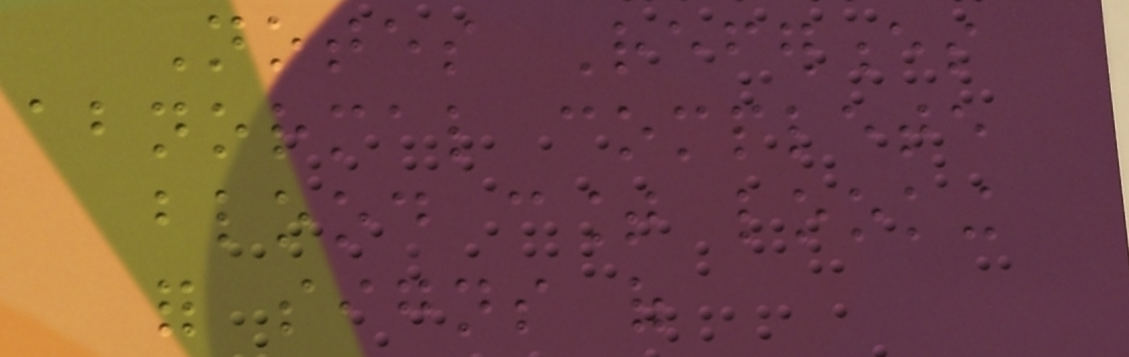Notes References
abnormal complete
blood count looking
for signs of
